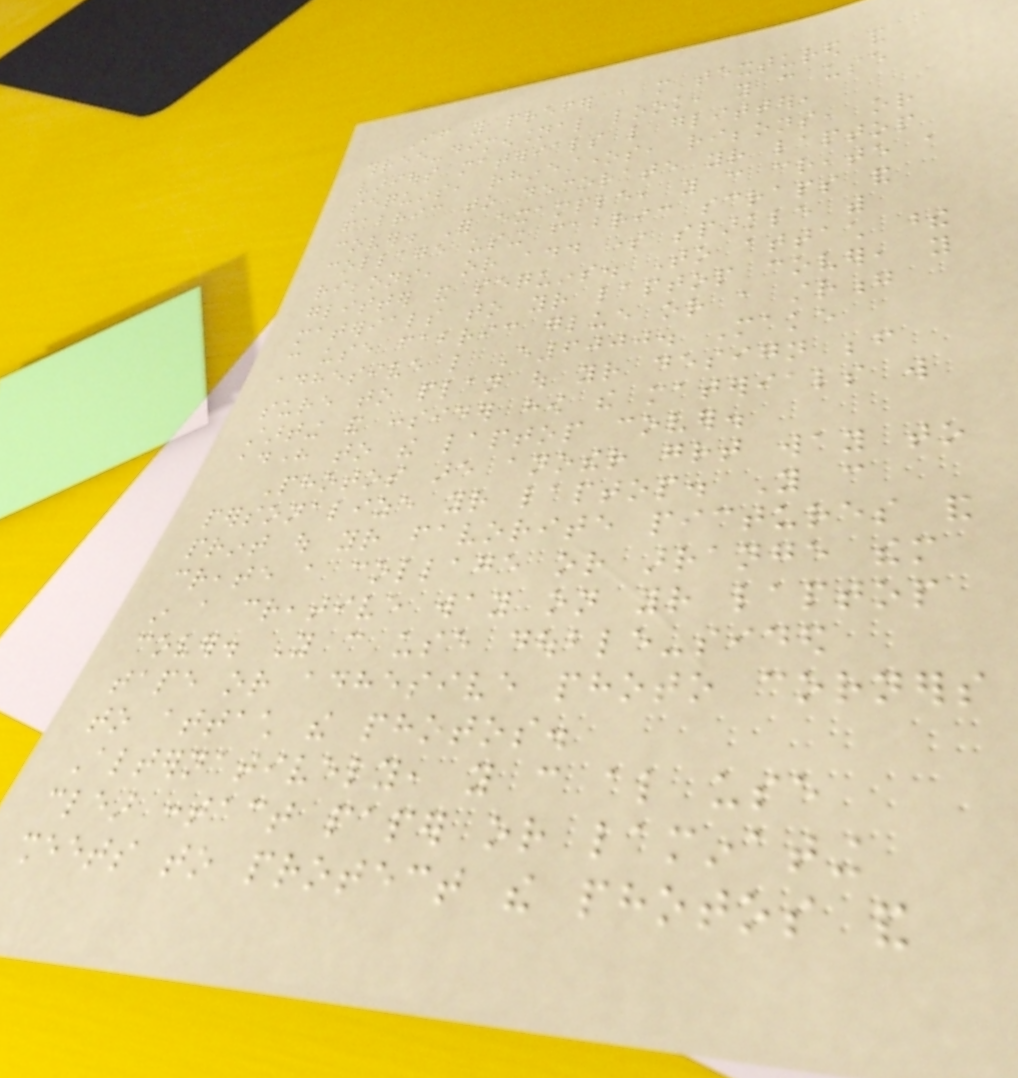If you prefer a more textured and
three-dimensional look, you can use
various materials like glitter,
sequins, rhinestones, ribbons, or
fabric to decorate your laptop
cover. For example, you can create a
collage using fabric scraps and
ribbons, or add some sparkle with
glitter and sequins. To attach these
materials to your laptop cover, you
can use fabric glue or a strong
adhesive like E6000. Make
sure to plan out your design before
starting and consider how the materials will
adhere to the laptop cover.
Photos are another great way to
personalize your laptop. You can
print out your favorite pictures and
create a collage or arrange them
in a creative way on your laptop
cover. You can use double-sided
tape or adhesive photo corners
to attach the photos.
Alternatively, you can also use
clear contact paper or laminating
sheets to protect the photos and
